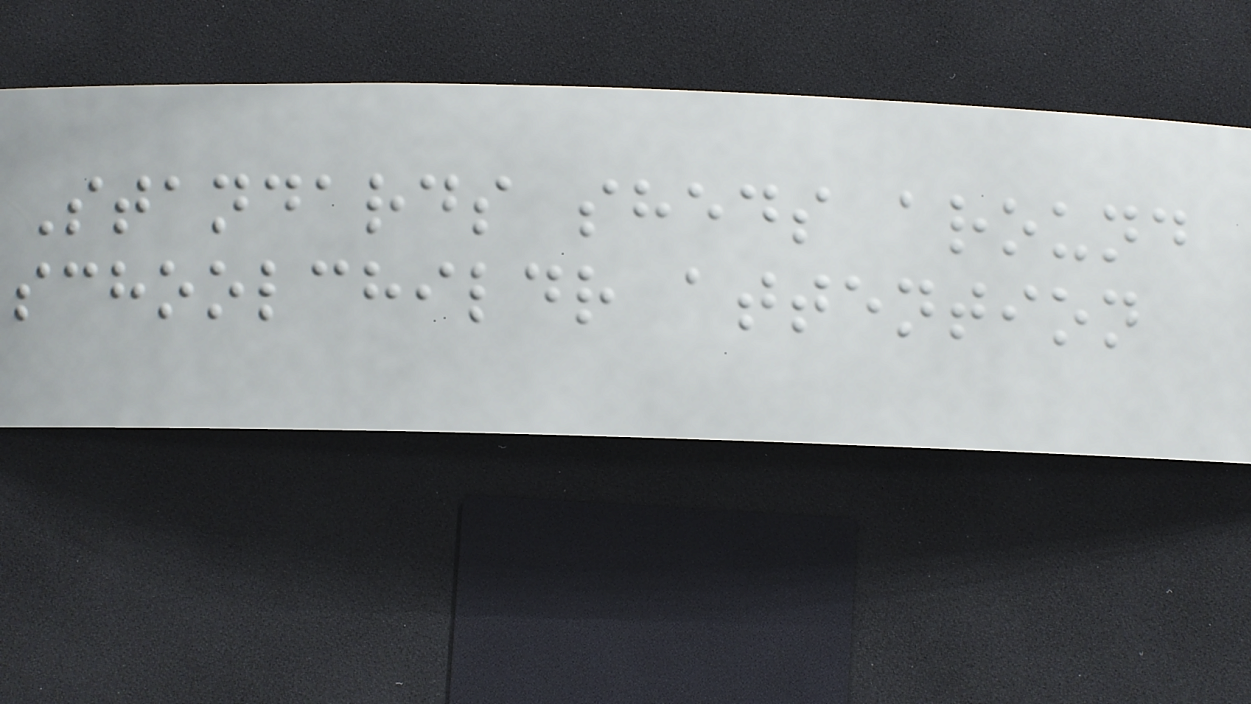Standards sheds around
schoolchildr attention
